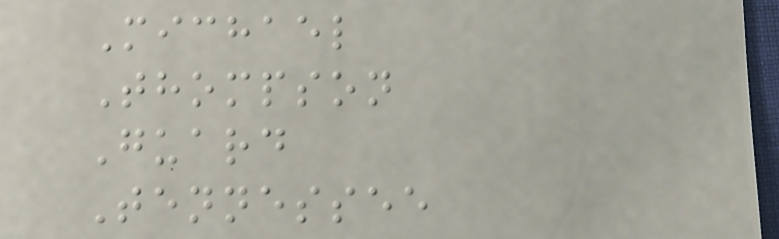Michael
Thompson
Guard
Tennessee
